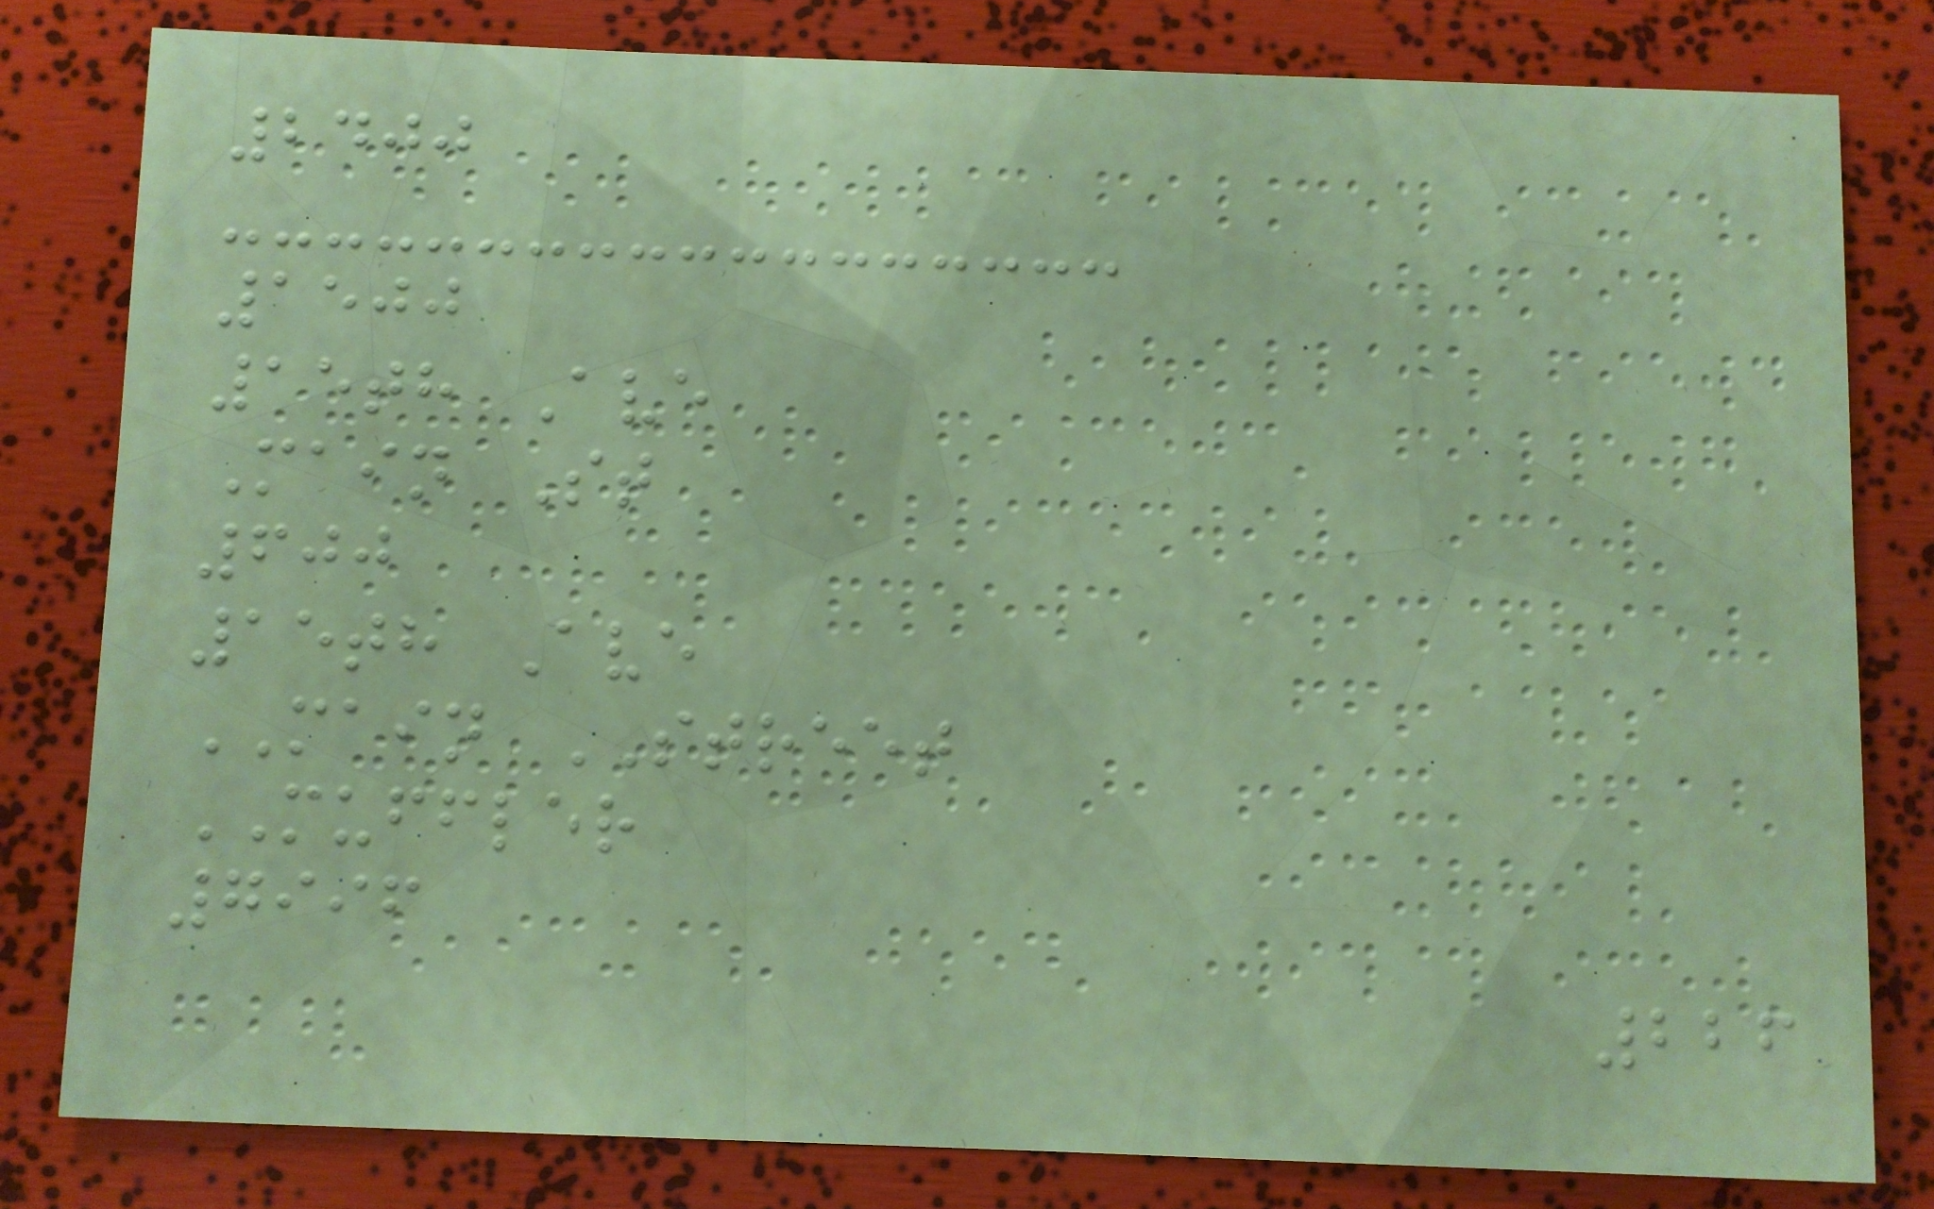2400
1500
15th Ave
Main St
600
15th Ave
MAIN STREET
MUFFLER
7996
226
